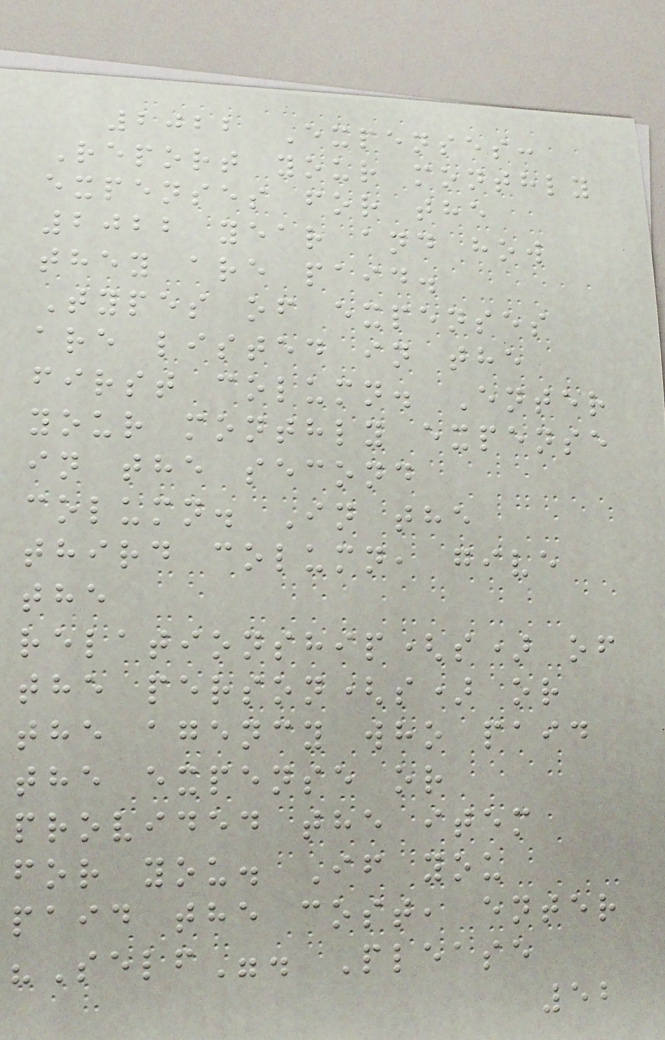2022 Expenses:
Report your monthly
expenses for the
2022 year and how
they are paid.
Types of expenses
are listed in the
first column. Enter
your monthly expense
in the second
column. In the
third column, give
the
relationship(s) of
the person(s) or
the agency who paid
the expense or
provided the item
for you. If you
paid the cost, enter
"Self". Please
52
